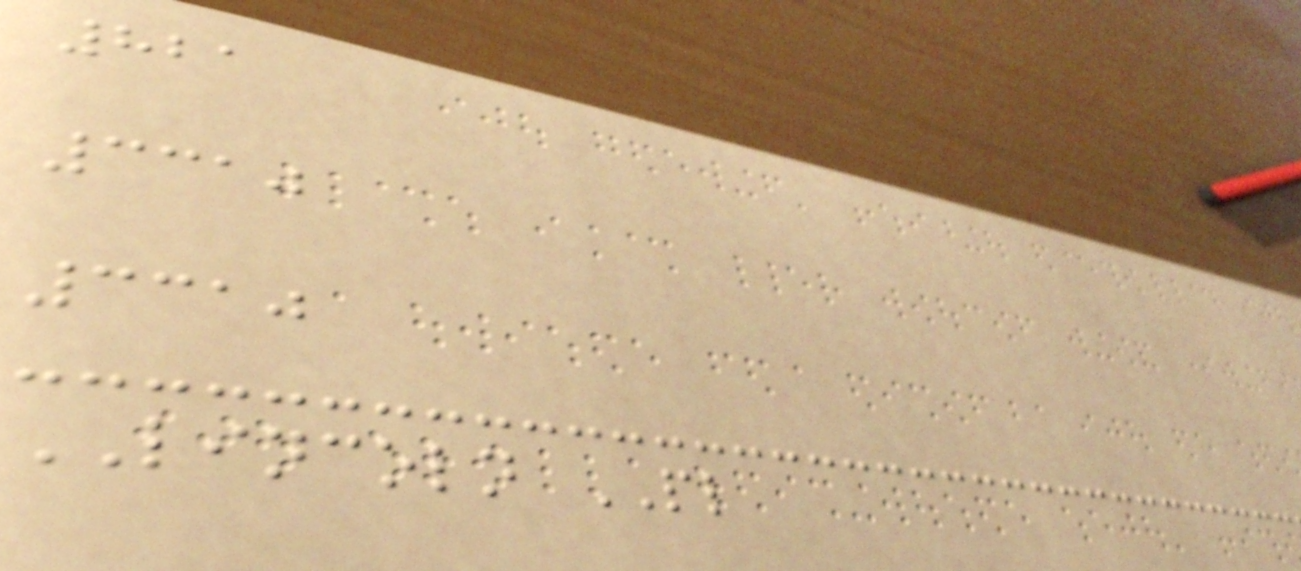821
3310
3310
LINCOLN PL
